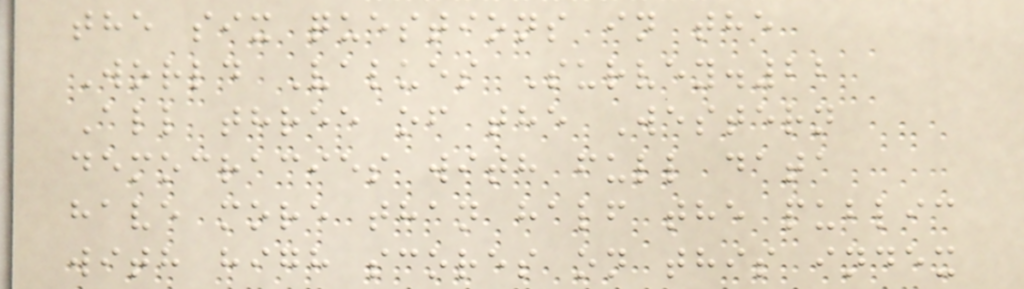the six questions in the
World Values Survey.22
All three of the Western
democracies with full data
have more than half the public
with high scores on this index
